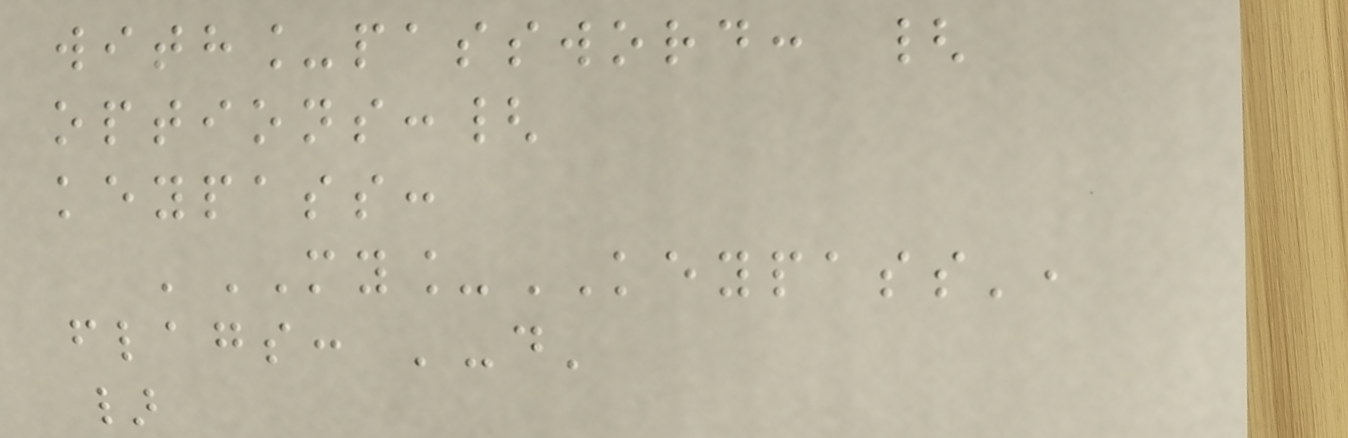with_password: {
options:{
keypass:
'MY_KEYPASS',
flags: '-d'
}
